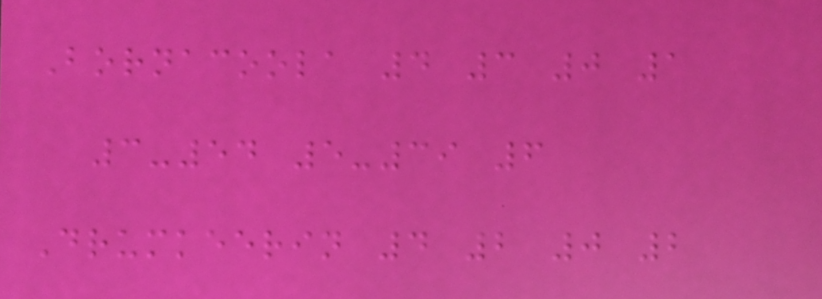Bornacoola 4 3 0 1
3-54 5-39 6
Drumkeerin 4 2 0 2
